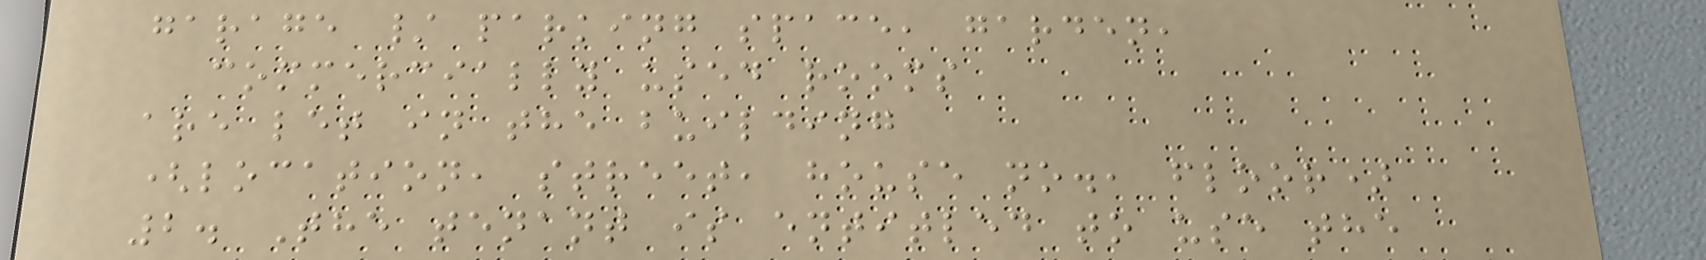garage / parking space, garden,
commercially used rooms
are let in the building
(location, street, house no., floor)
2. The tenant is entitled to use the
